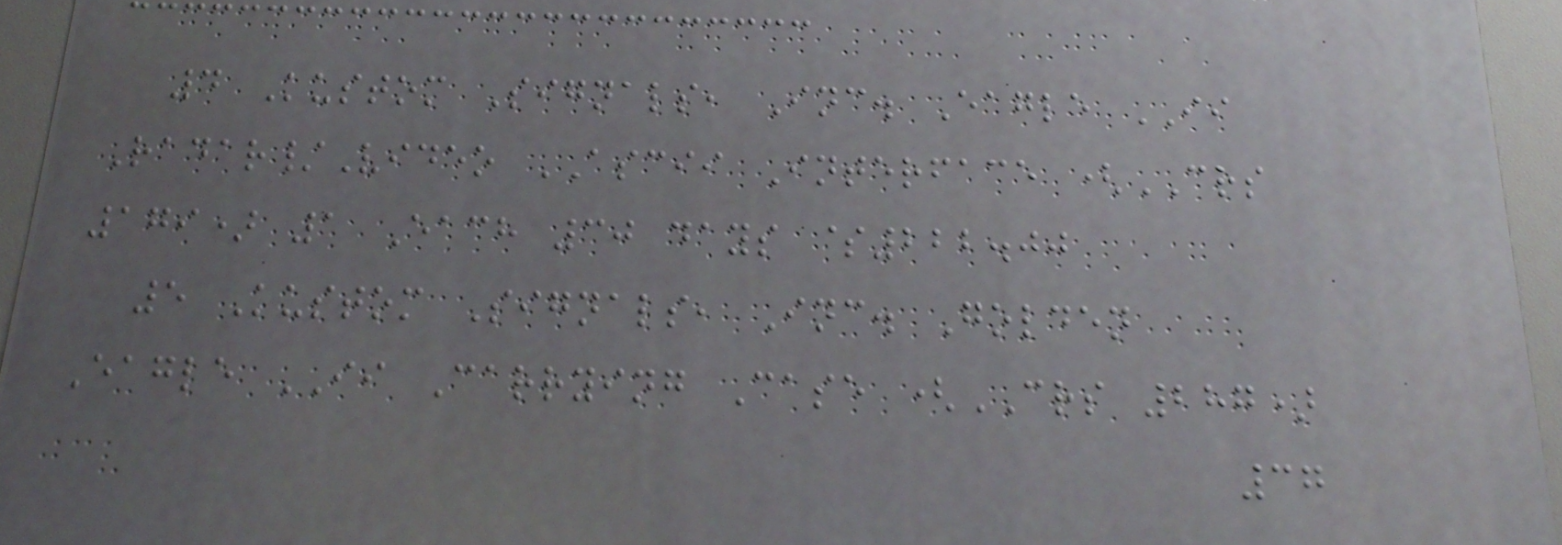4 Kustom Signals, Inc. Eagle II
Radar/Video ASCII Interface (CRS
179) 1 Each 30 days $222.00
5 Kustom Signals, Inc. Golden
Eagle II Carrying Case (CRS 287)
37
